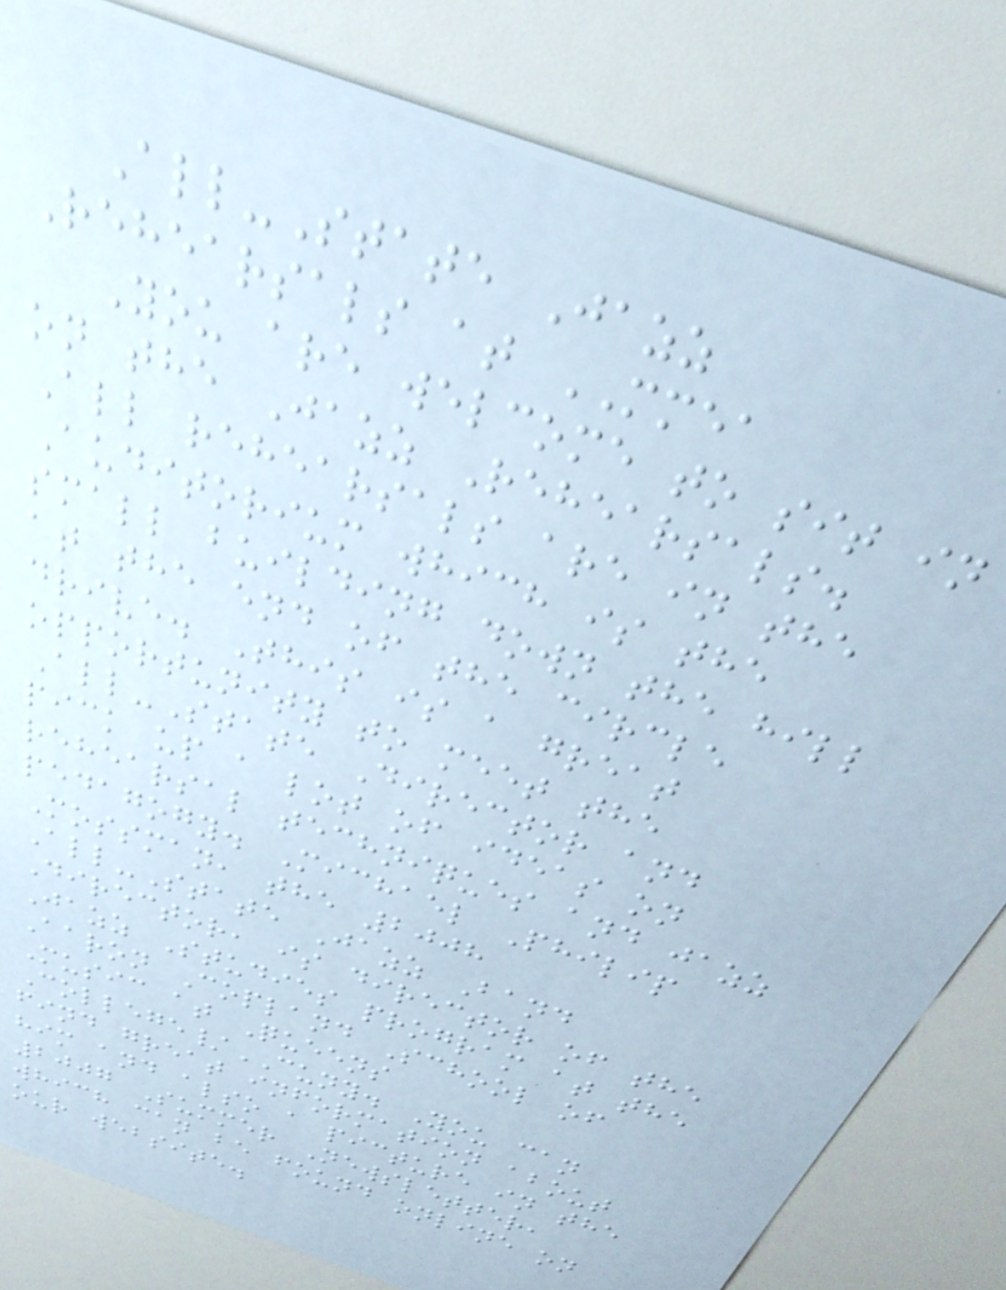All-State Jazz
Rehearsals at MMEA
You are welcome to sit in
on the Jazz Rehearsals.
All rehearsals are in the
Auditorium which is the
small building down the hill
at the end of the circle
drive. This is a great
opportunity to meet the
All-State Director and
pick up a lot of ideas on
rehearsal techniques and jazz
pedagogy. Michael Philip
Mossman, the 2008
All-State Jazz Band
Director, is director of the
Jazz Studies program at the
Aaron Copland School of
Music at Queens
College/CUNY. You can
find great information about
him and also a picture in the
2007 Summer Newsletter,
which can be found online on
our website.
